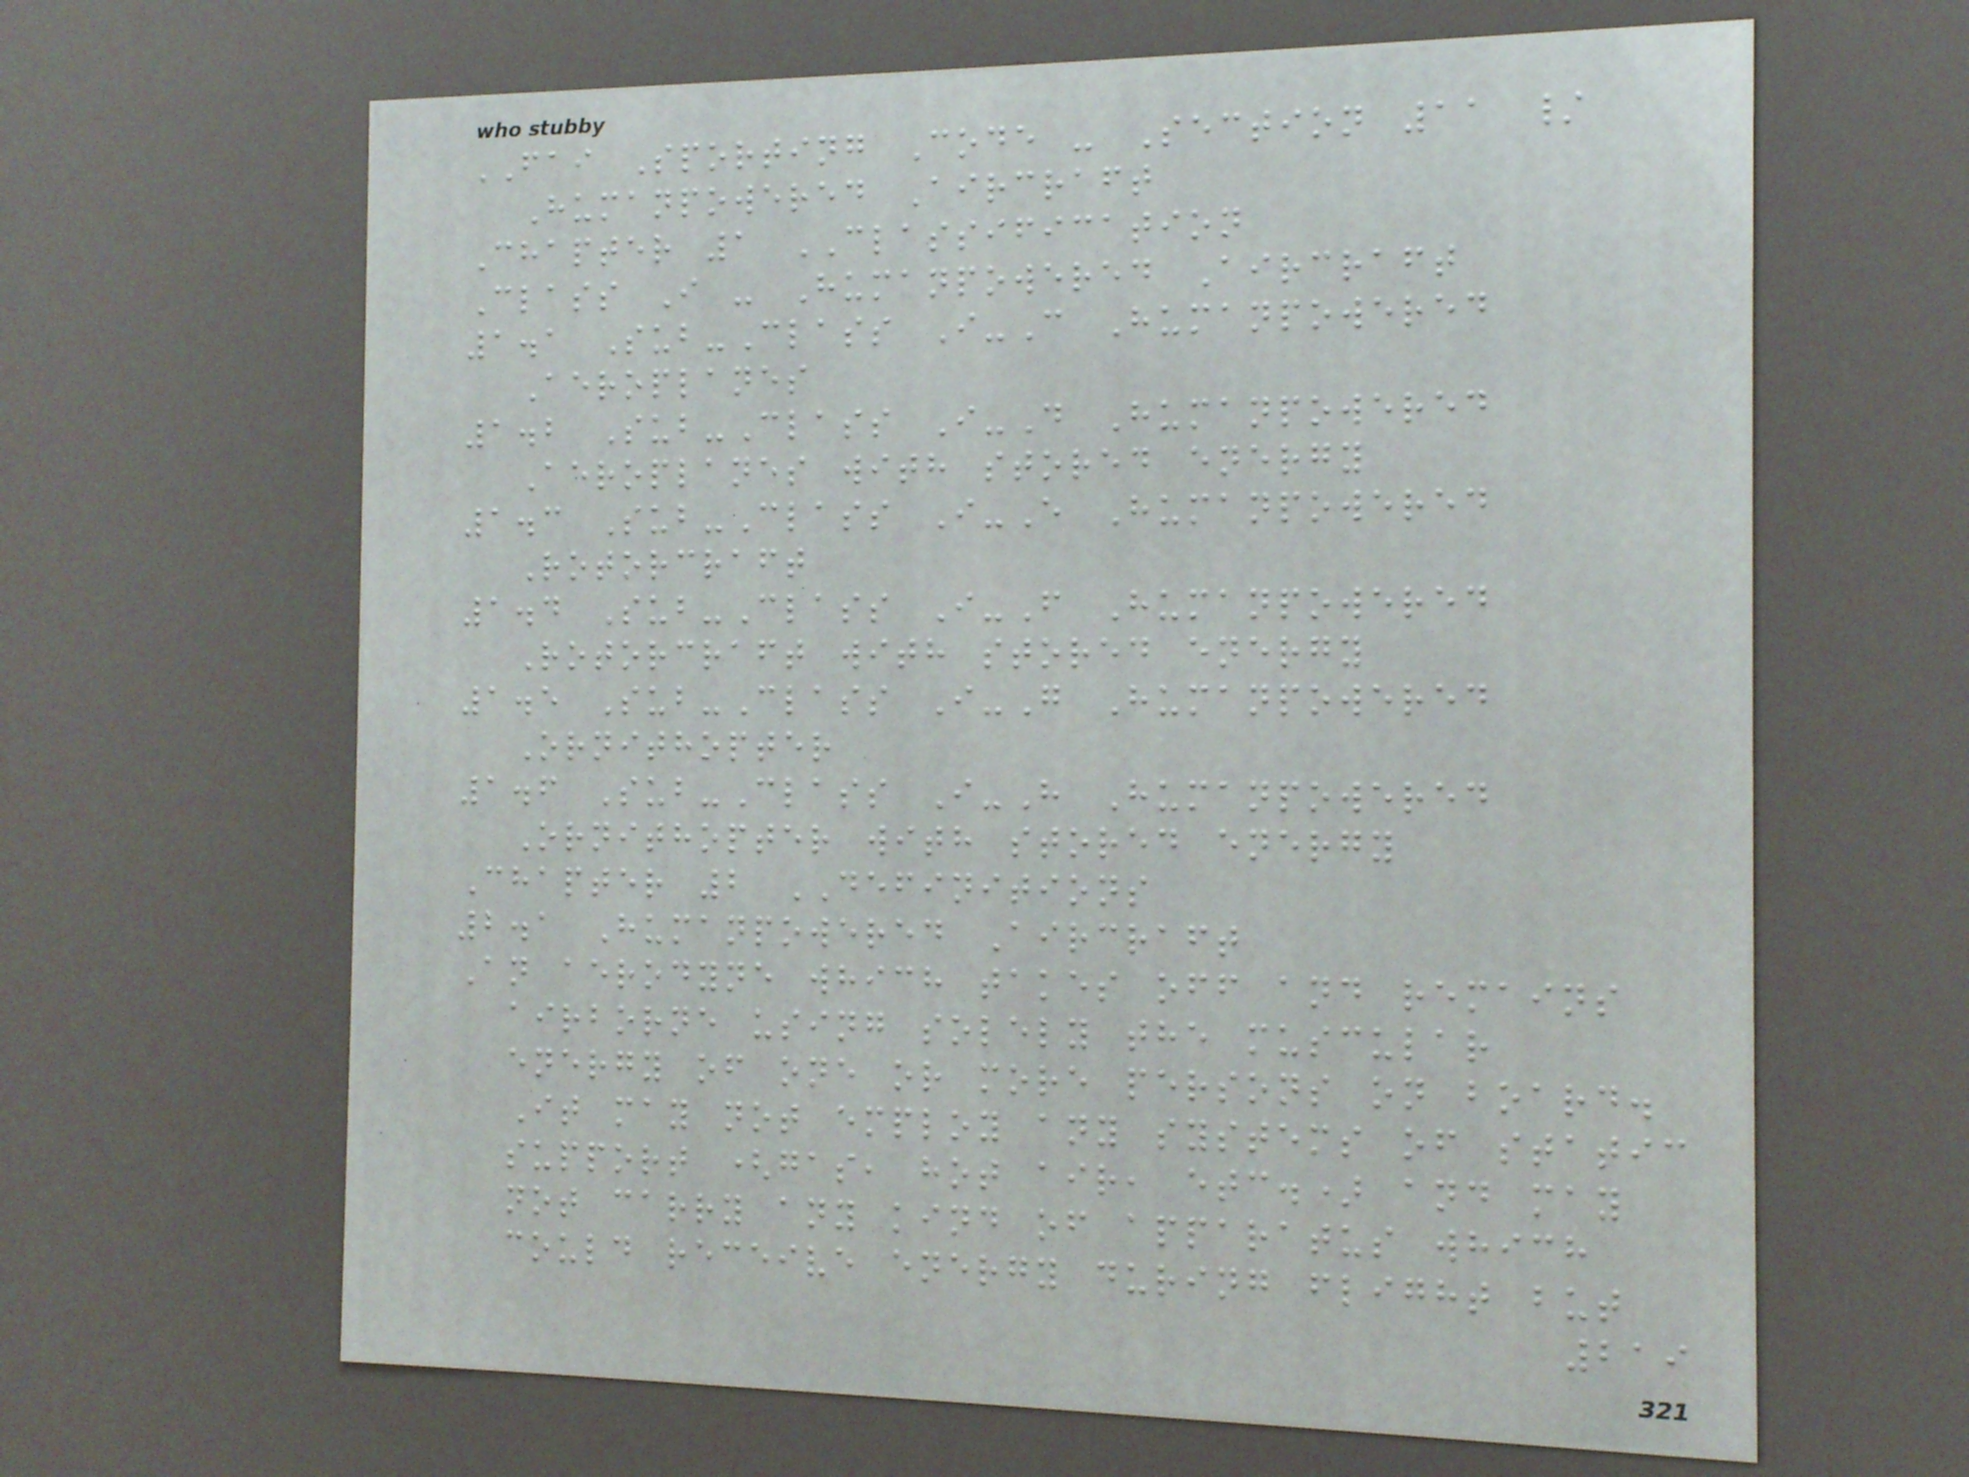FAI Sporting Code - Section 11 /
Humanpowered Aircraft
Chapter 1 CLASSIFICATION
Class I - Humanpowered Aircraft
1.1 Sub-Class I-C Humanpowered
Aeroplanes
1.2 Sub-Class I-D Humanpowered
Aeroplanes with stored energy
1.3 Sub-Class I-E Humanpowered
Rotorcraft
1.4 Sub-Class I-F Humanpowered
Rotorcraft with stored energy
1.5 Sub-Class I-G Humanpowered
Ornithopter
1.6 Sub-Class I-H Humanpowered
Ornithopter with stored energy
Chapter 2 DEFINITIONS
2.1 Humanpowered Aircraft
An aerodyne which takes off and remains
airborne using solely the muscular
energy of one or more persons on board.
It may not employ any systems of static
support (gas, hot air, etc.) and may
not carry any kind of apparatus which
could receive energy during flight but
219
